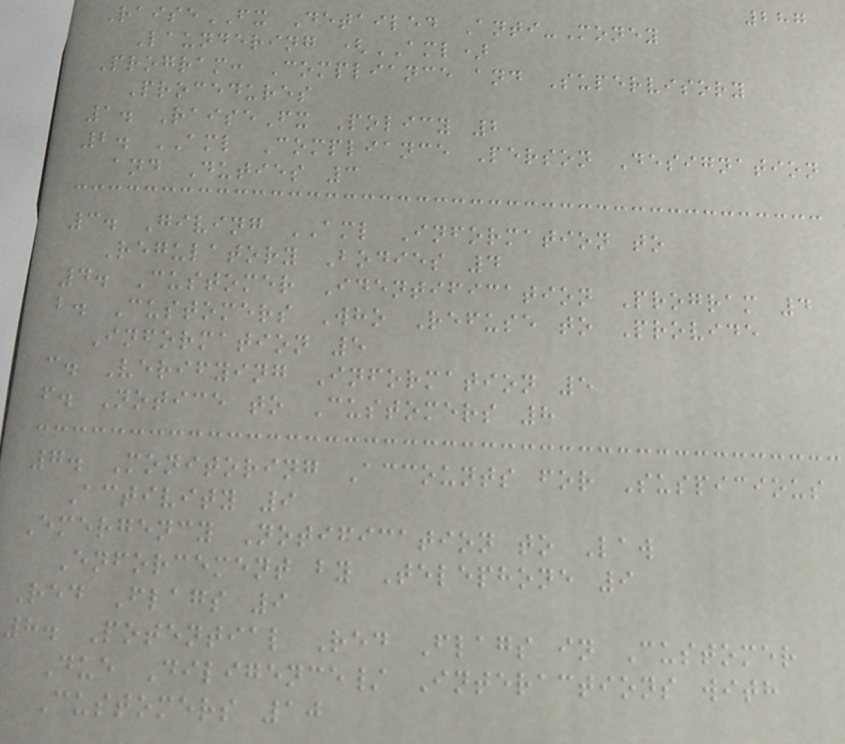287
RaiseFX Detailed Anti-Money
Laundering (AML)
Program: Compliance and Supervisory
Procedures
1. RaiseFx Policy 2
2. AML Compliance Person Designation
and Duties 3
3. Giving AML Information to
Regulatory Bodies 4
4. Customer Identification Program 4
b. Customers Who Refuse to Provide
Information 5
c. Verifying Information 5
f. Notice to Customers 8
7. Monitoring Accounts for Suspicious
Activity 9
Emergency Notification to Law
Enforcement by Telephone 9
Red Flags 9
8. Potential Red Flags in Customer
Due Diligence/ Interactions with
Customers 10
